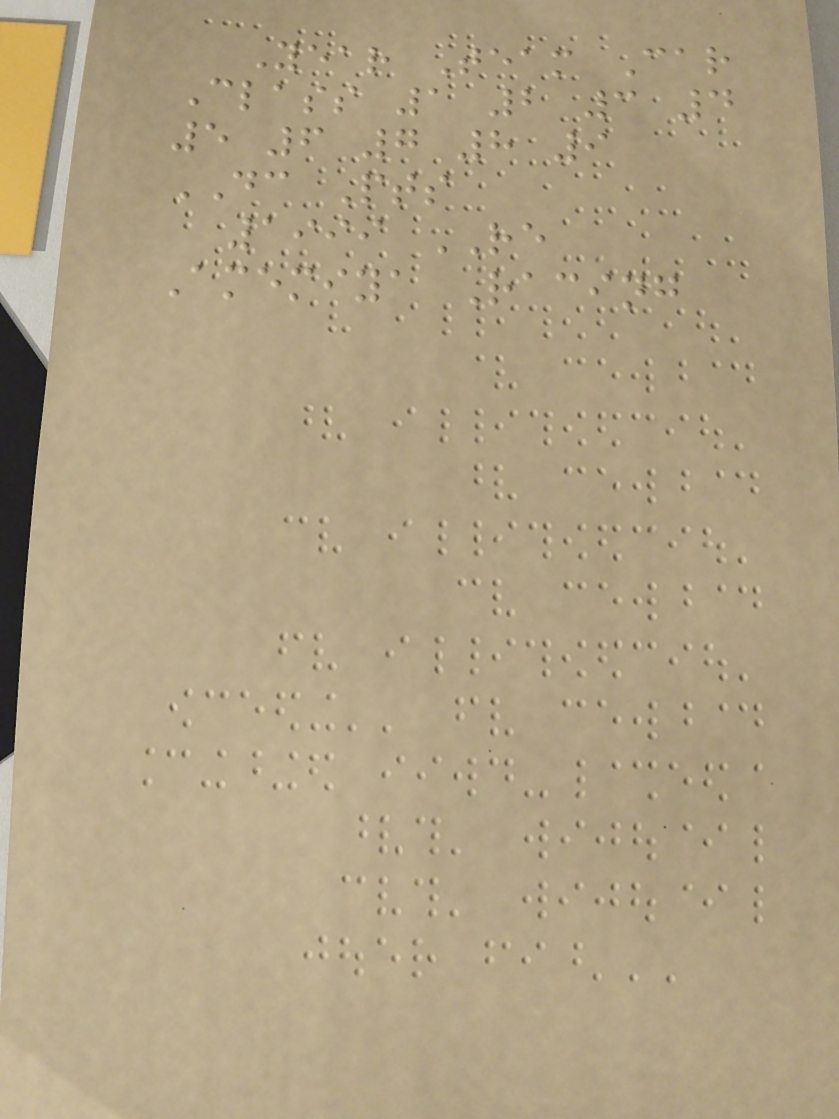Year Team Car
Class 1 2 3 4
5 6 7 8 9
DC Pts
1999 RE
Amemiya Racing
